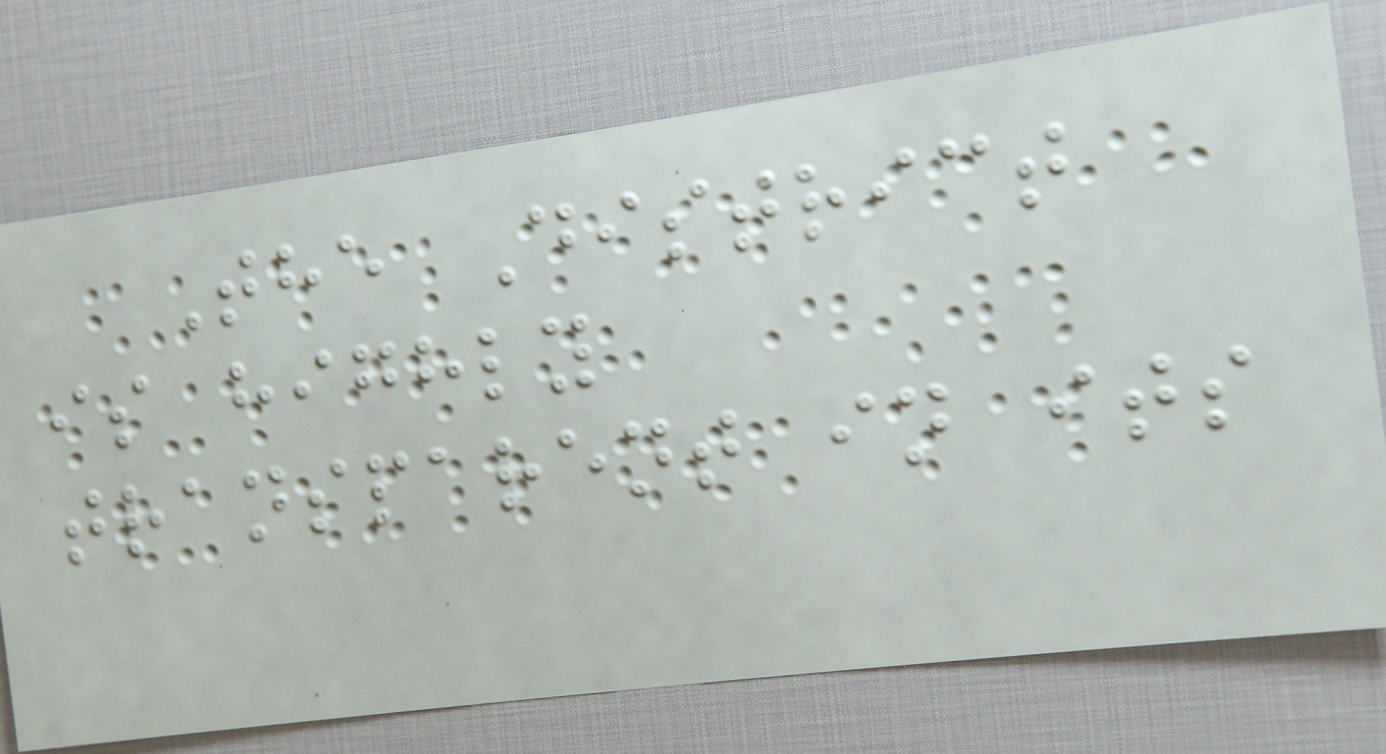The District
is highly
transparent in its
